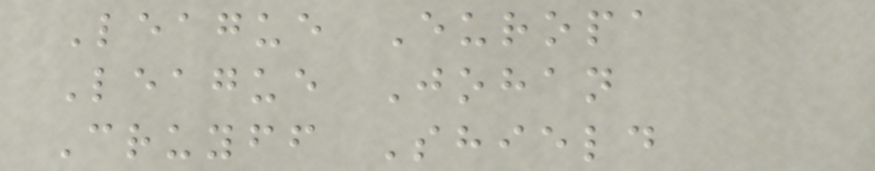League Europa
League Johan
Cruyff Shield
